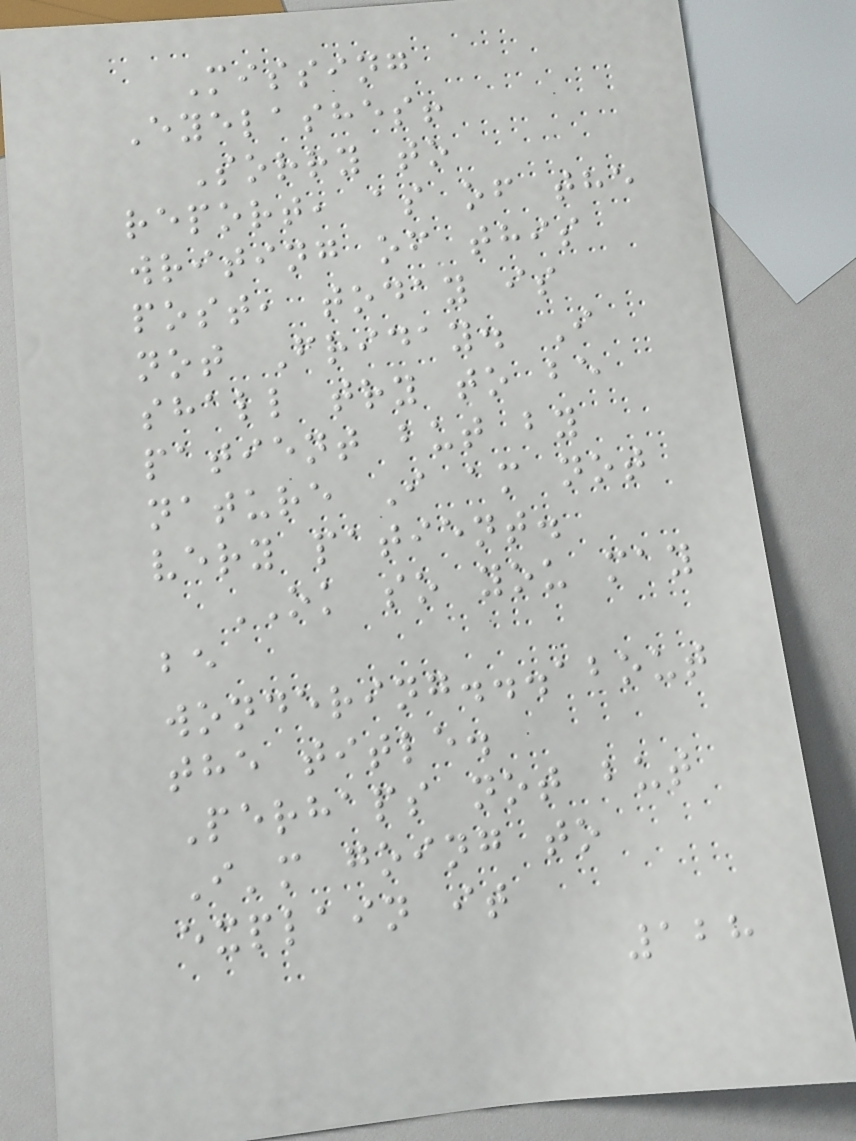Missing
Eyelashes!
Sorry to
report, as of the
writing of this
post, today is
not Friday. I
shall try to be
patient but by
nature I am not
very patient.
OK so you may
be
wondering...about
the title.
Perhaps not but
I'm going to
explain it
128
